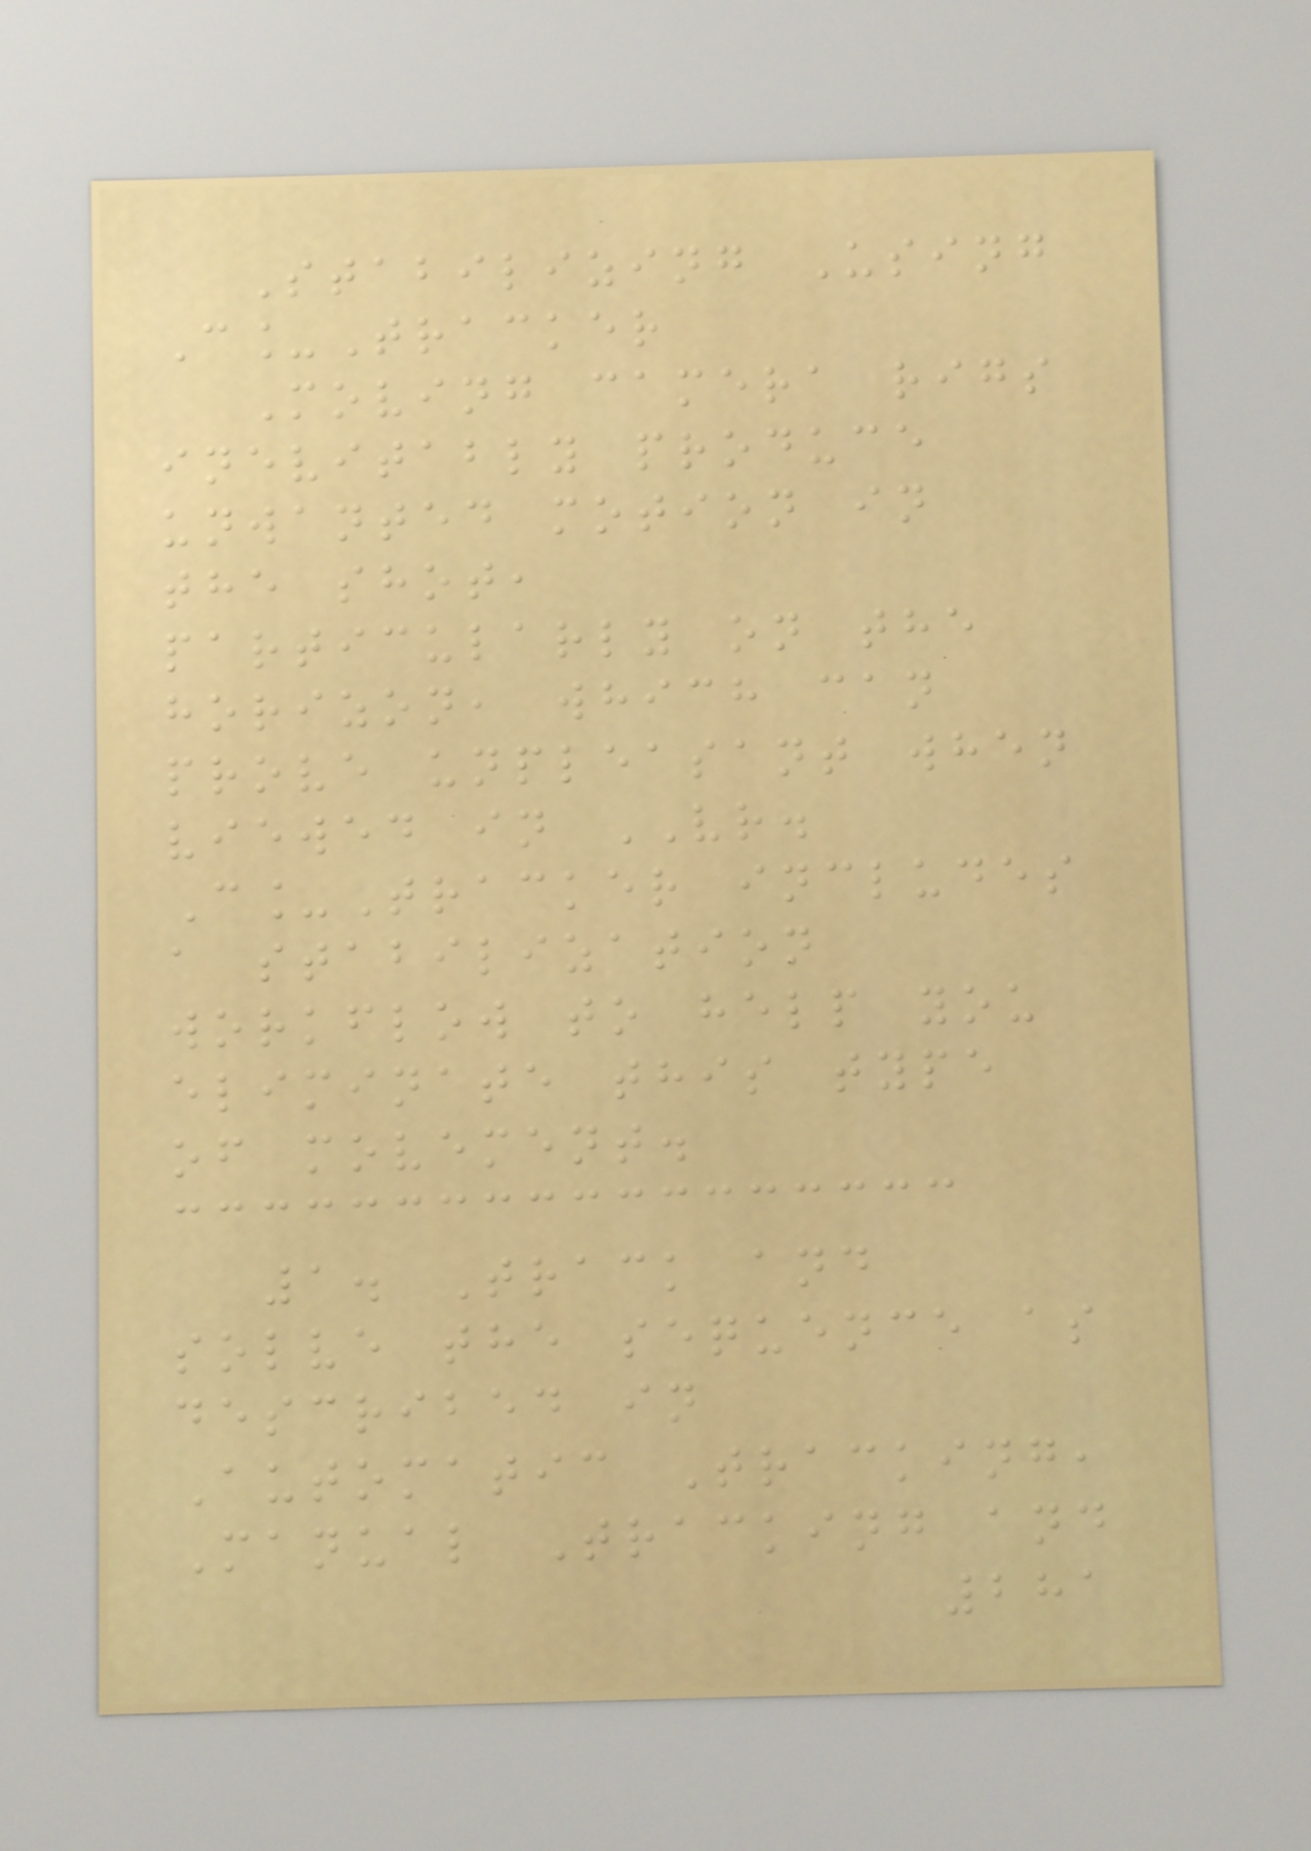Stabilizing Using
C_Tracker
Moving camera rigs
inevitably produce
unwanted motion in
the shot,
particularly on the
horizon, which can
prove unpleasant when
viewed in VR.
C_Tracker includes
a stabilization
workflow to help you
eliminate this type
of movement.
1. Track and
solve the sequence as
described in
Automatic Tracking,
Manual Tracking and
281
